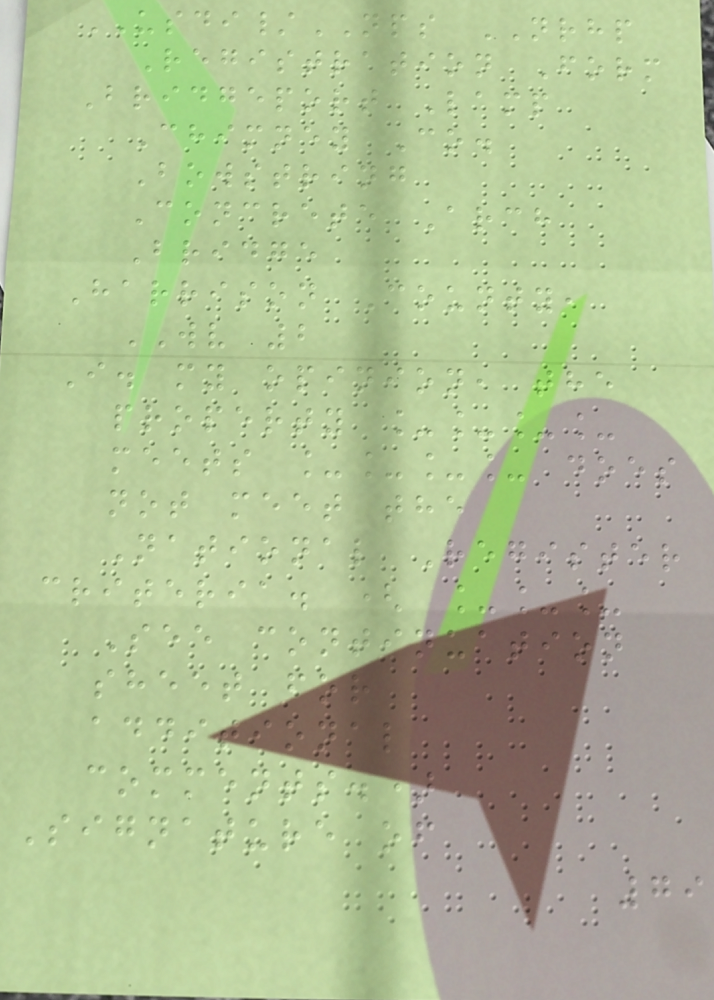USDI/NPS NRHP
Registration Form
Bridgeport Lamp
Chimney Co.
Bowstring
Concrete Arch
Bridge
Harrison County,
WV 2
I. my opinion, the
property ____
meets ____ does
not meet the
National Register
criteria. ( ___
See continuation
sheet for
additional
comments.)
Signature of
79
